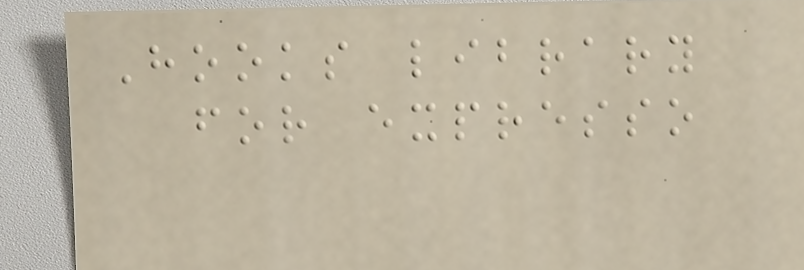Hooks library
for expresso
